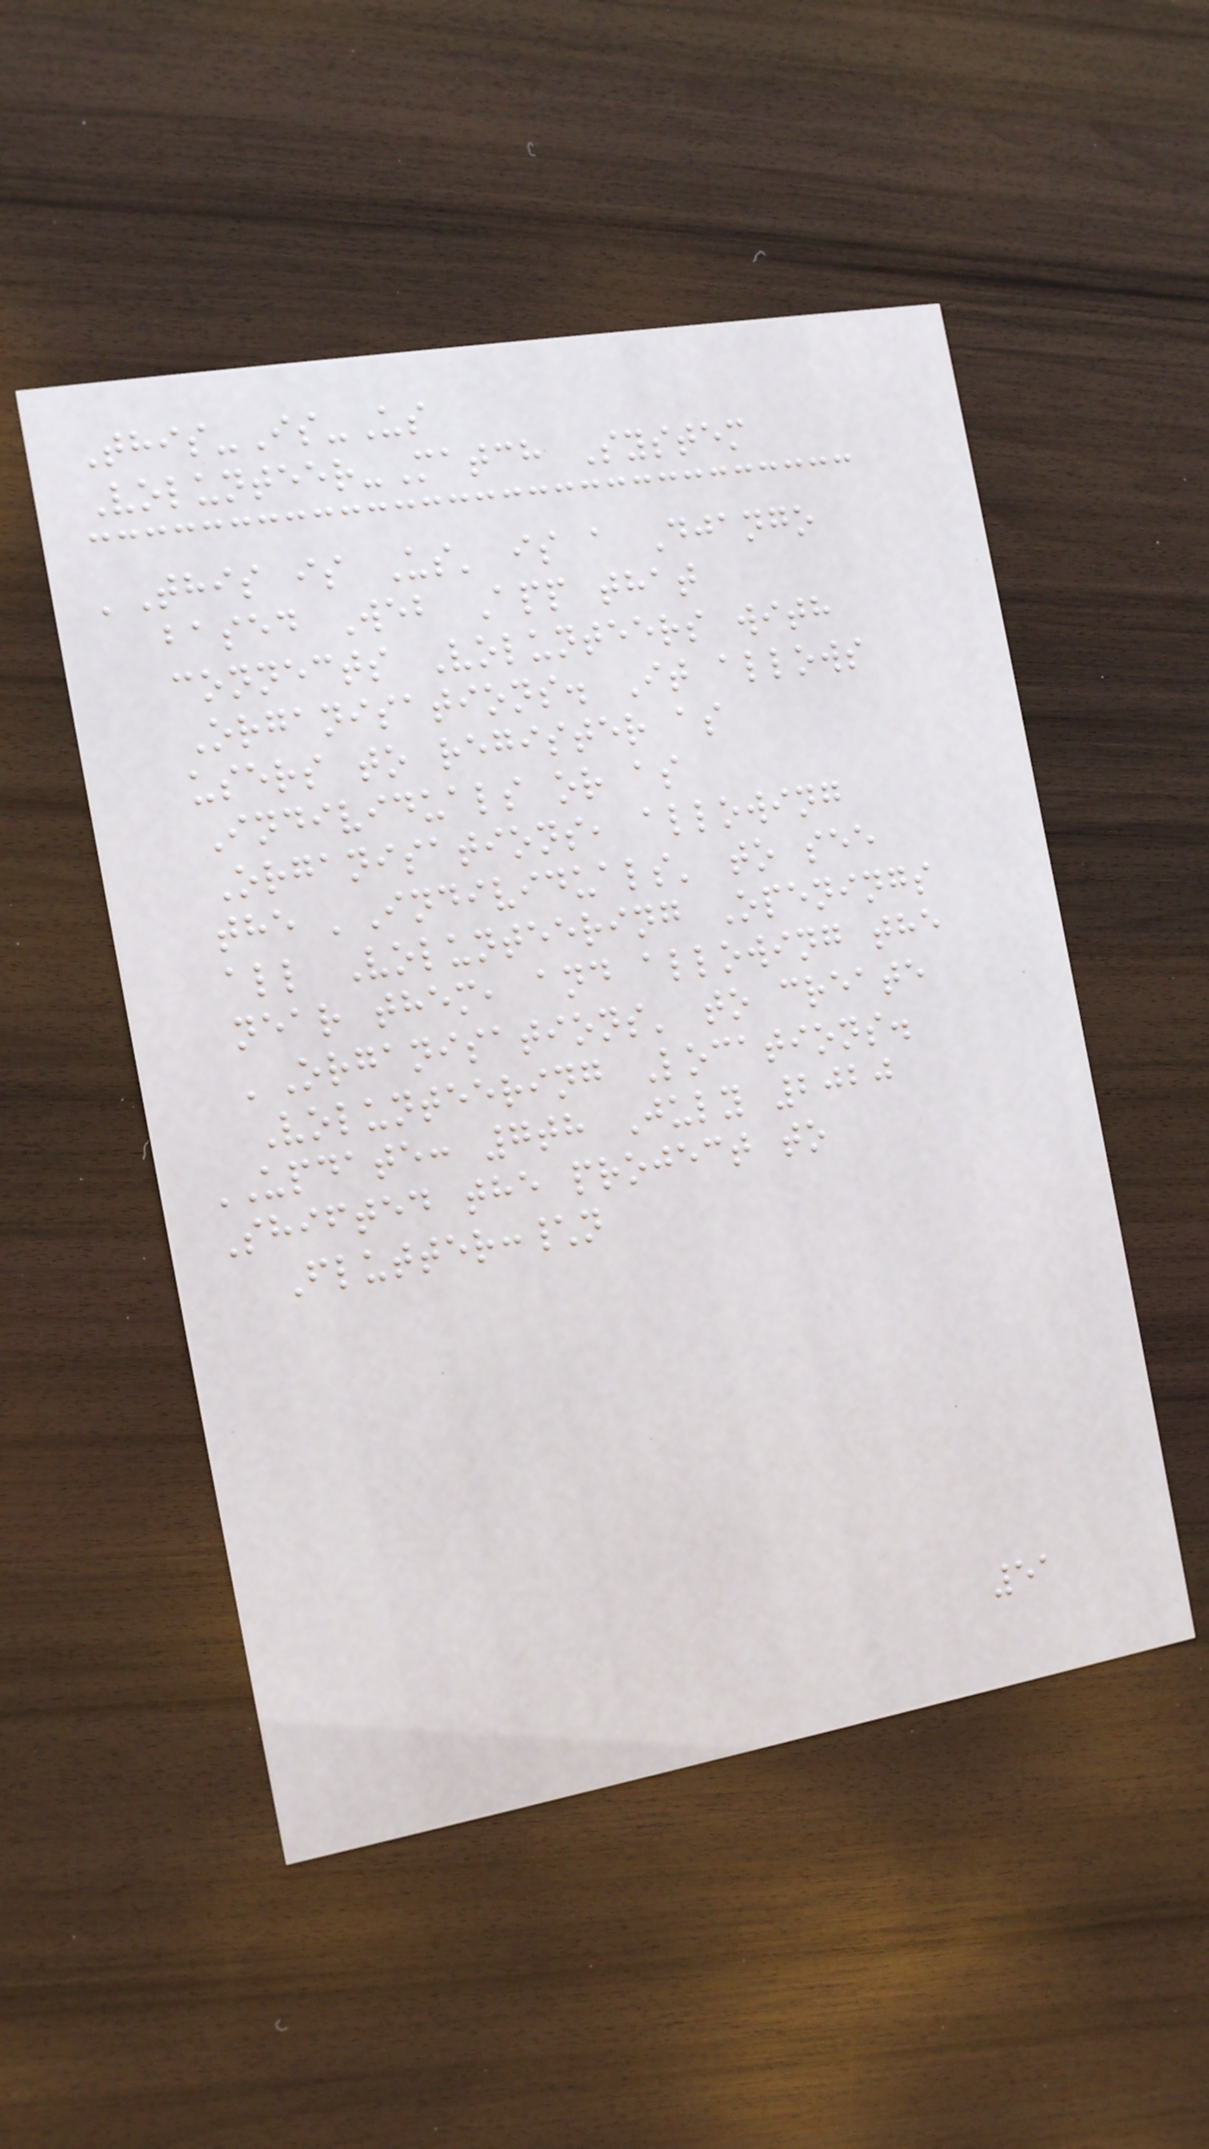This-Is-Us
Volunteer-Match System
'This is Us' is a Django
based Web App that
connects Volunteers with
Organisations. It allows
users to register as
Individuals or as
Organisations, allowing
the 'Individuals' to see
all Volunteering Openings
near them, and allowing the
'Organisations' to create
Volunteering Locations.
UPDATE: 7th July 2020
Shifted the project to
Flutter:\n
51
